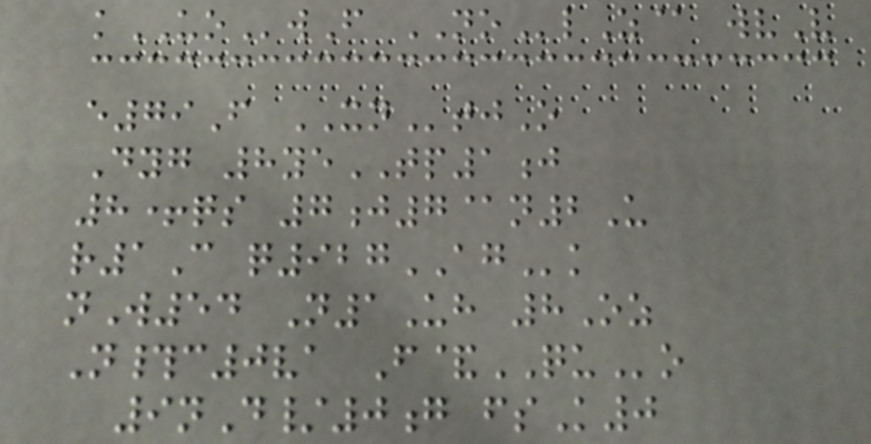kUOwF NOlZ@ wvV
e79F XNtjO
Dyg 8yeTP1j
8+qs 7j7@n2U
r1C q927AGk
nW54 N1Uh 8Oz
N#c0va F&QUo
9nD/0g fsK0
